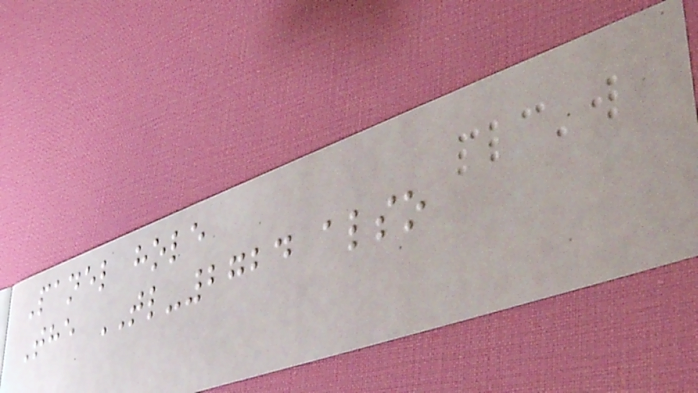Panel hole
The TL-2724 also
